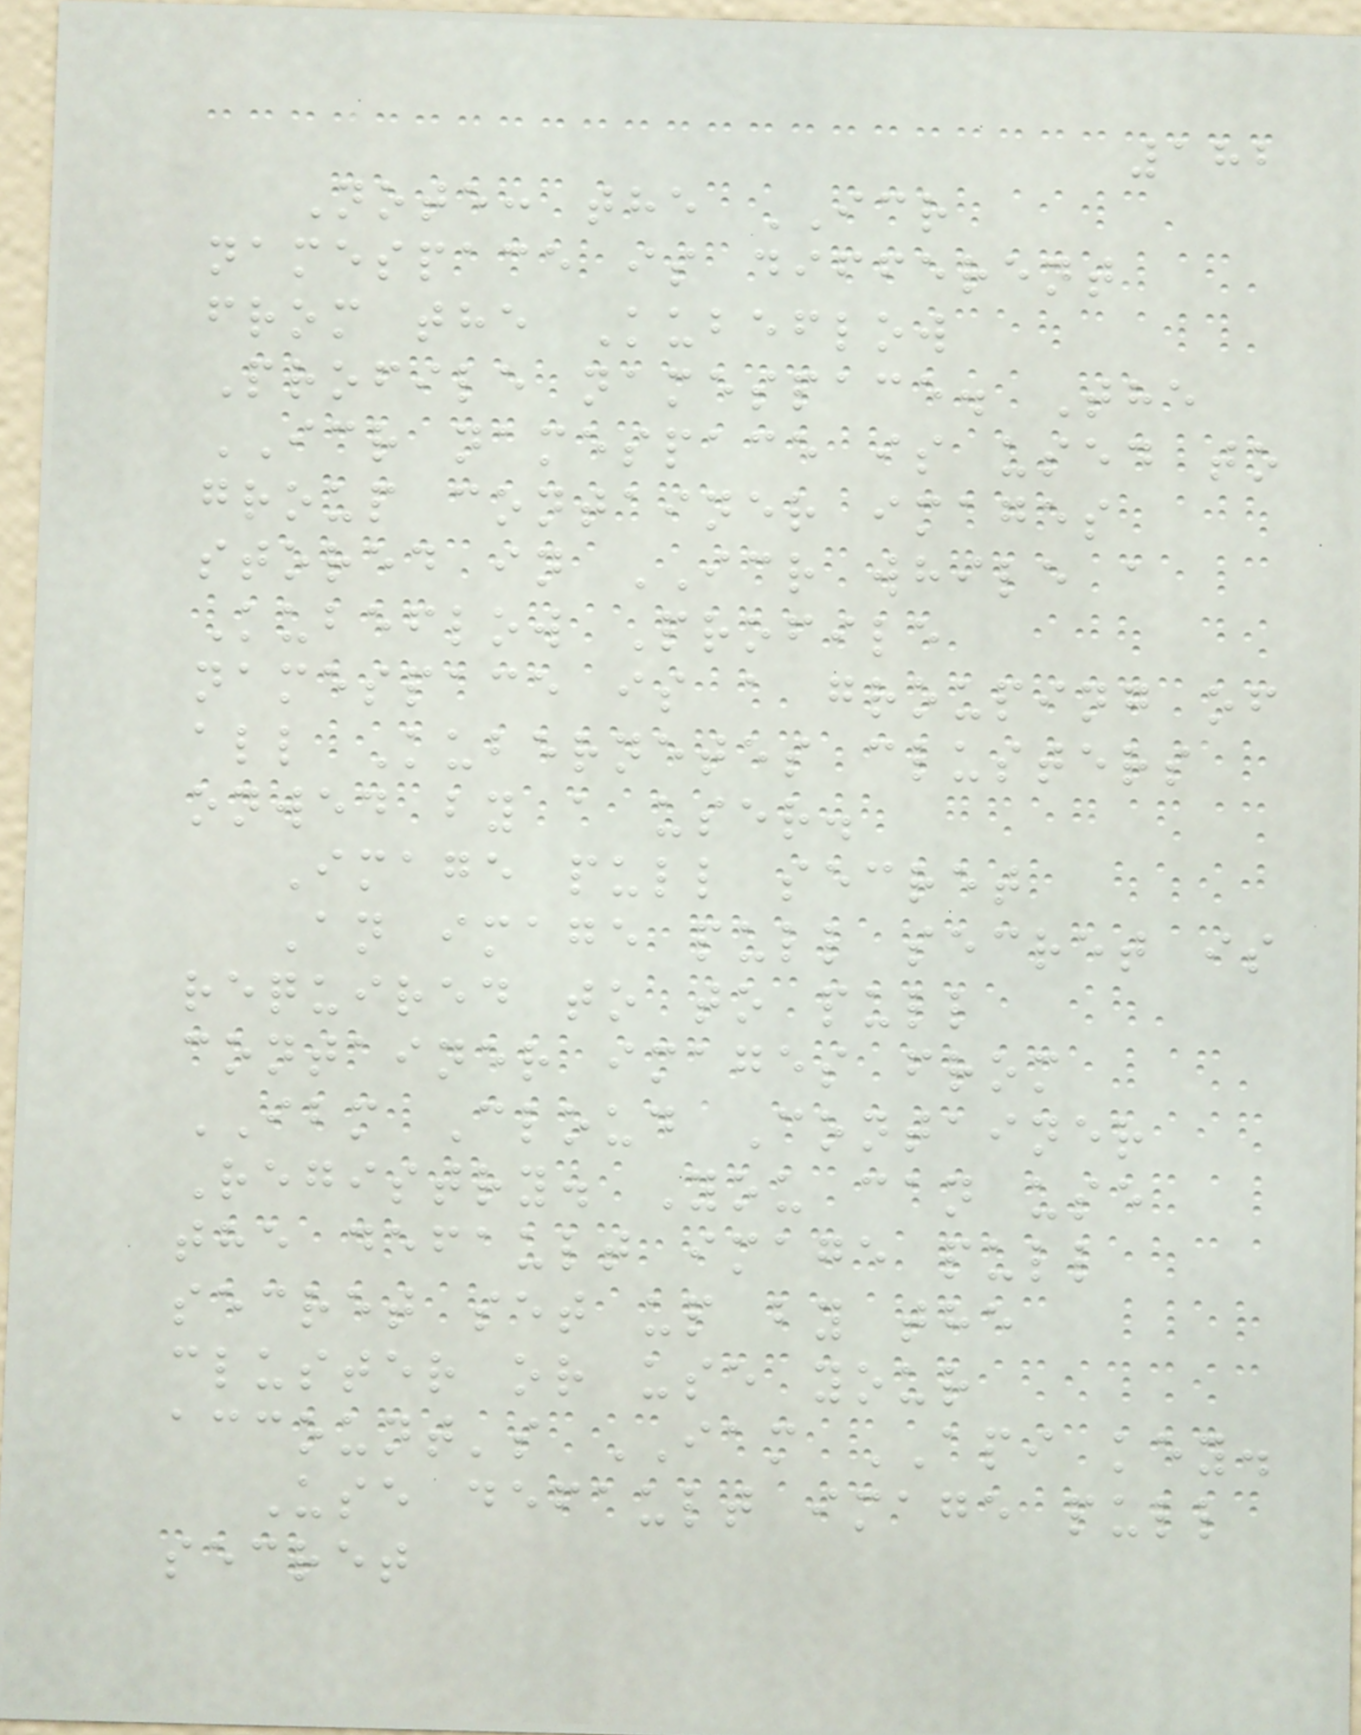182
Note: the ICR
namespace is different
from the Kubeflow
Profile namespace. The
ICR namespace is used to
group container images
stored in ICR while a
Kubeflow Profile
namespace is a grouping of
all Kubernetes clusters
onwed by a user.
Image pull secret
An image pull secret is
required to to pull
container images from
IBM Cloud Container
Registry. You can use
the default image pull
secret set up by the
cluster or use your
account's IAM API key.
Use default image pull
secret
